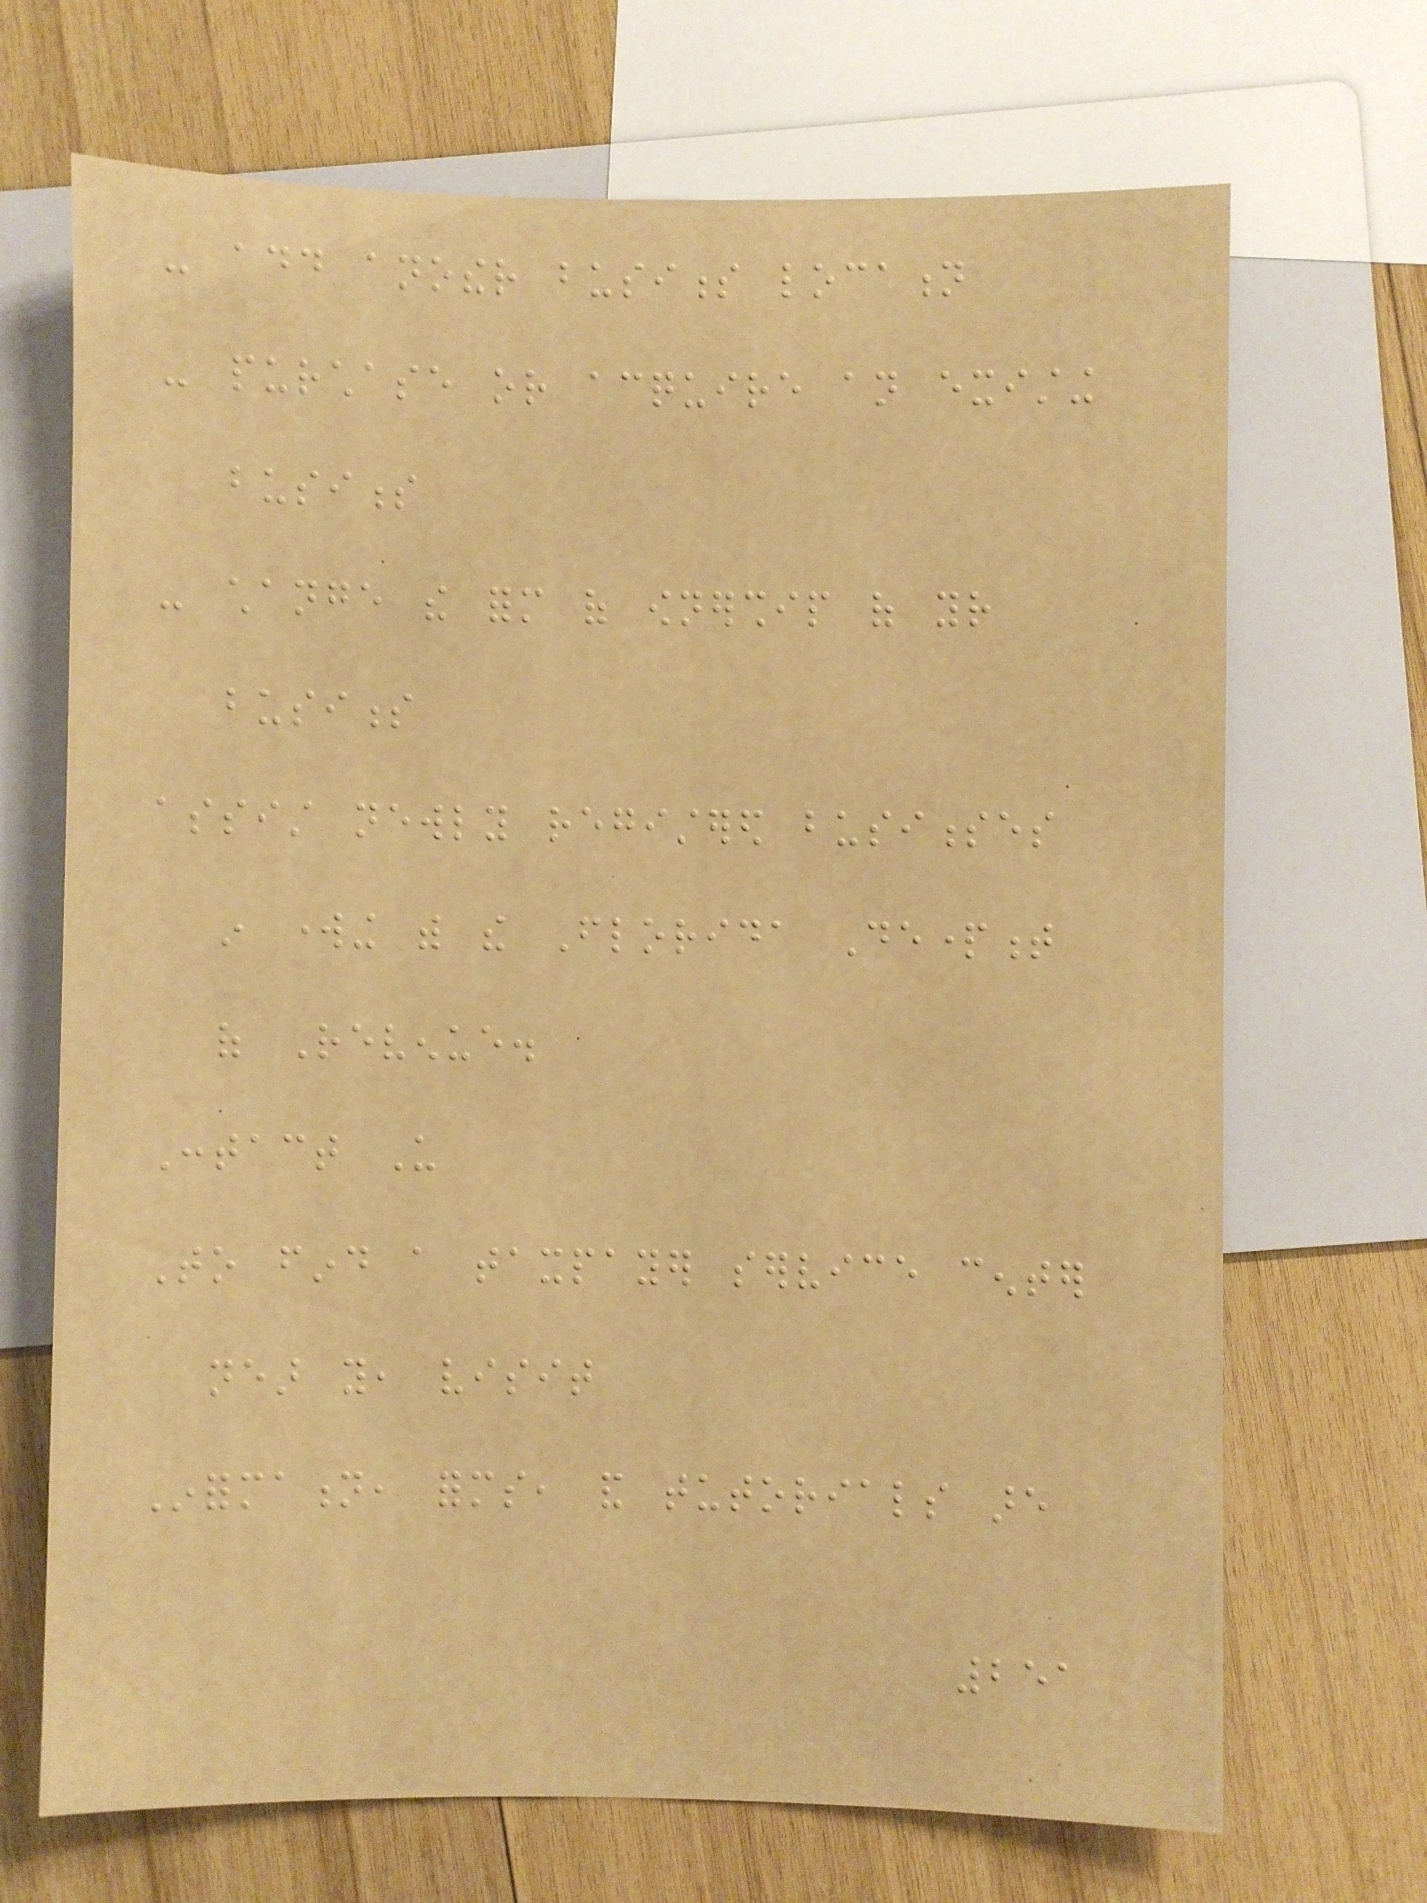- add another business location
- purchase or acquire an existing
business
- change the form of ownership of your
business
assist newly registered businesses
in working with the Florida Department
of Revenue.
Contact Us
To find a taxpayer service center
near you, visit
Information, forms, and tutorials are
251
